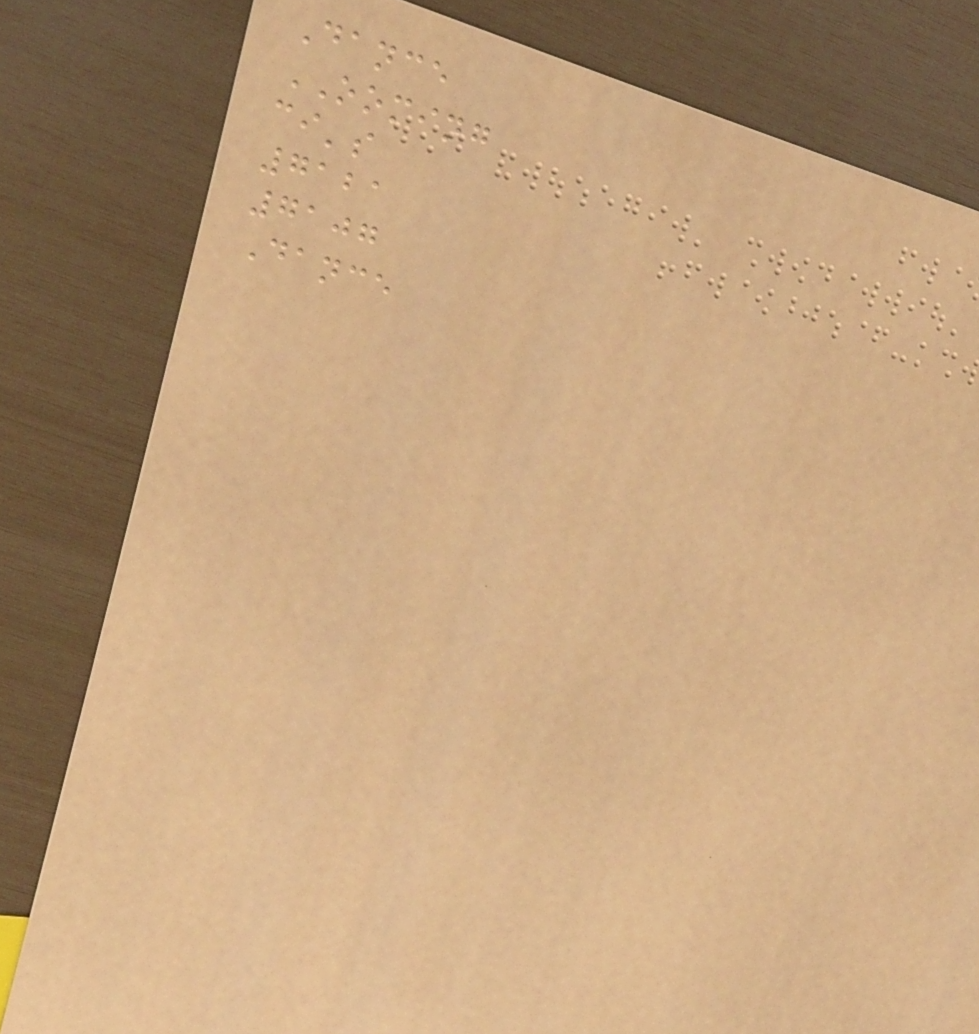Dance
OOMING
ci's
7121
7107
Dance
